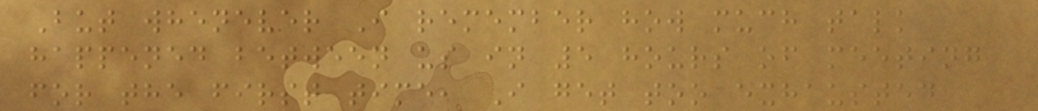But whenever I remember how much talk
happened between us in 5 hours of meeting
for the first time, I get too exhausted
